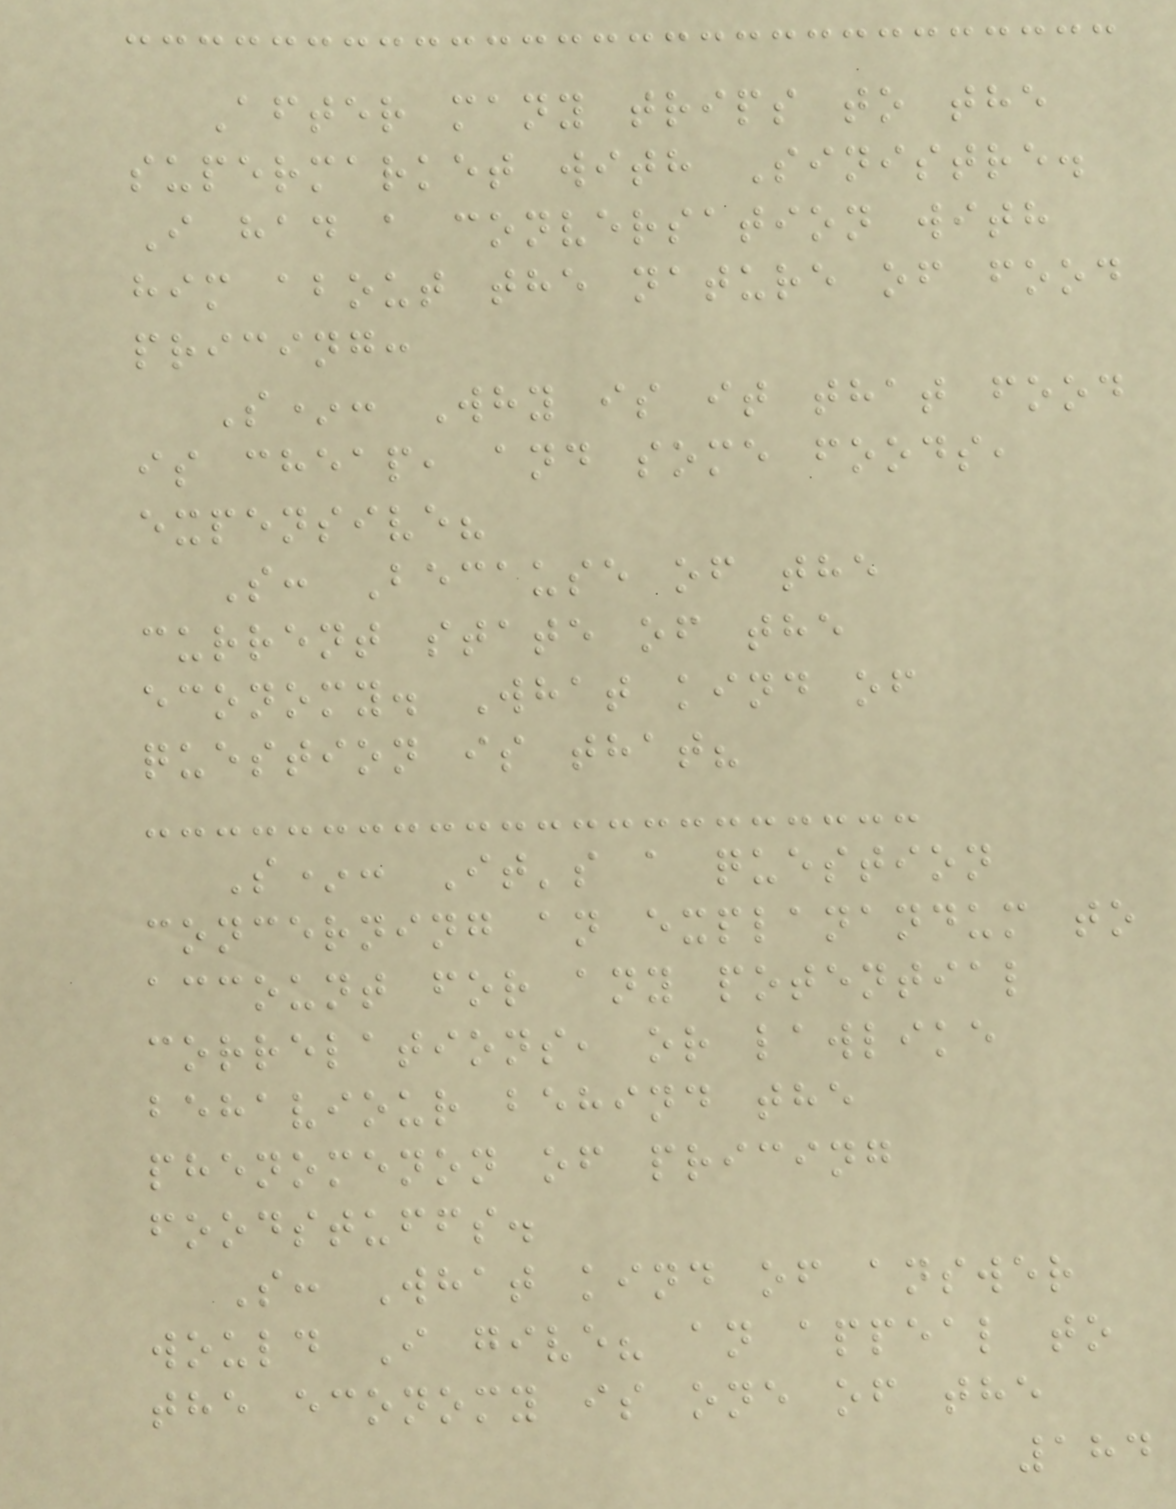After many trips to the
supermarket with Sinistre.
I had a conversation with
him about the nature of food
pricing:
S*: Why is it that food
is cheap, and some foods,
expensive?
S: Because of the
current state of the
economy. What kind of
question is that?
S*: It's a question
concerning an explanandum to
account for any potential
correlations, or lawlike
behaviour behind the
phenomenon of pricing
foodstuffs.
S: What kind of answer
would I give? an appeal to
the economy is one of the
184
